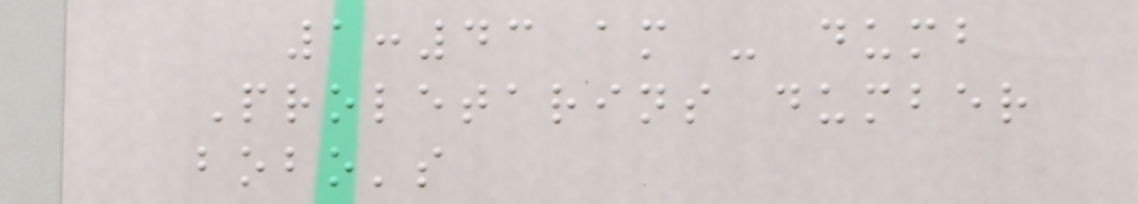1:43 am - dumb
Proletarins dumber
bobo's
